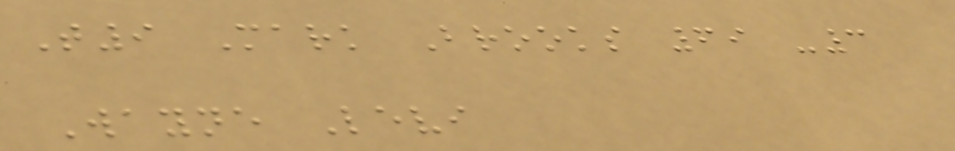T9 Mark Brooks 69 -3
Wayne Levi
